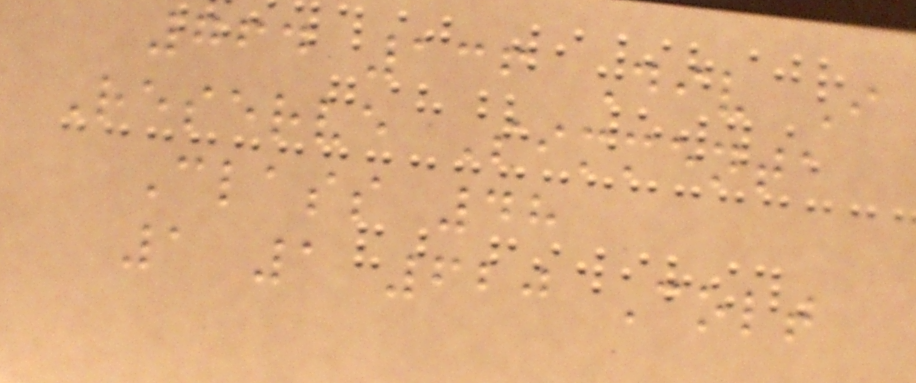764 136 Div I
Reserve Simmenta
Class 48
1 1 620 Colt
